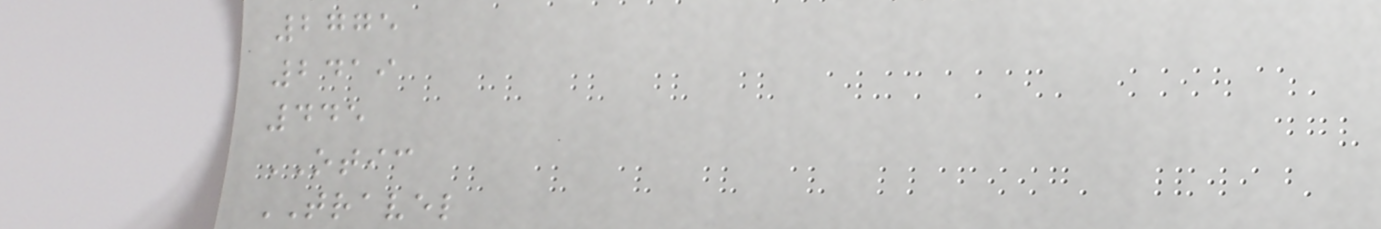2775
2419
445
OTIC
TRAVEL
